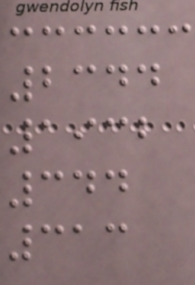2344
1932
344
313
